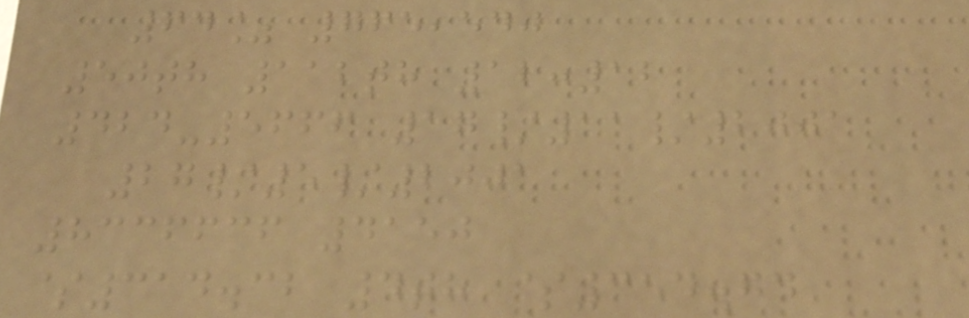64% 765,540
50th 112th 12:12
424-5666 17/11/2001
27/5/2001
8336636 4150
$314.32 4th $354.74
